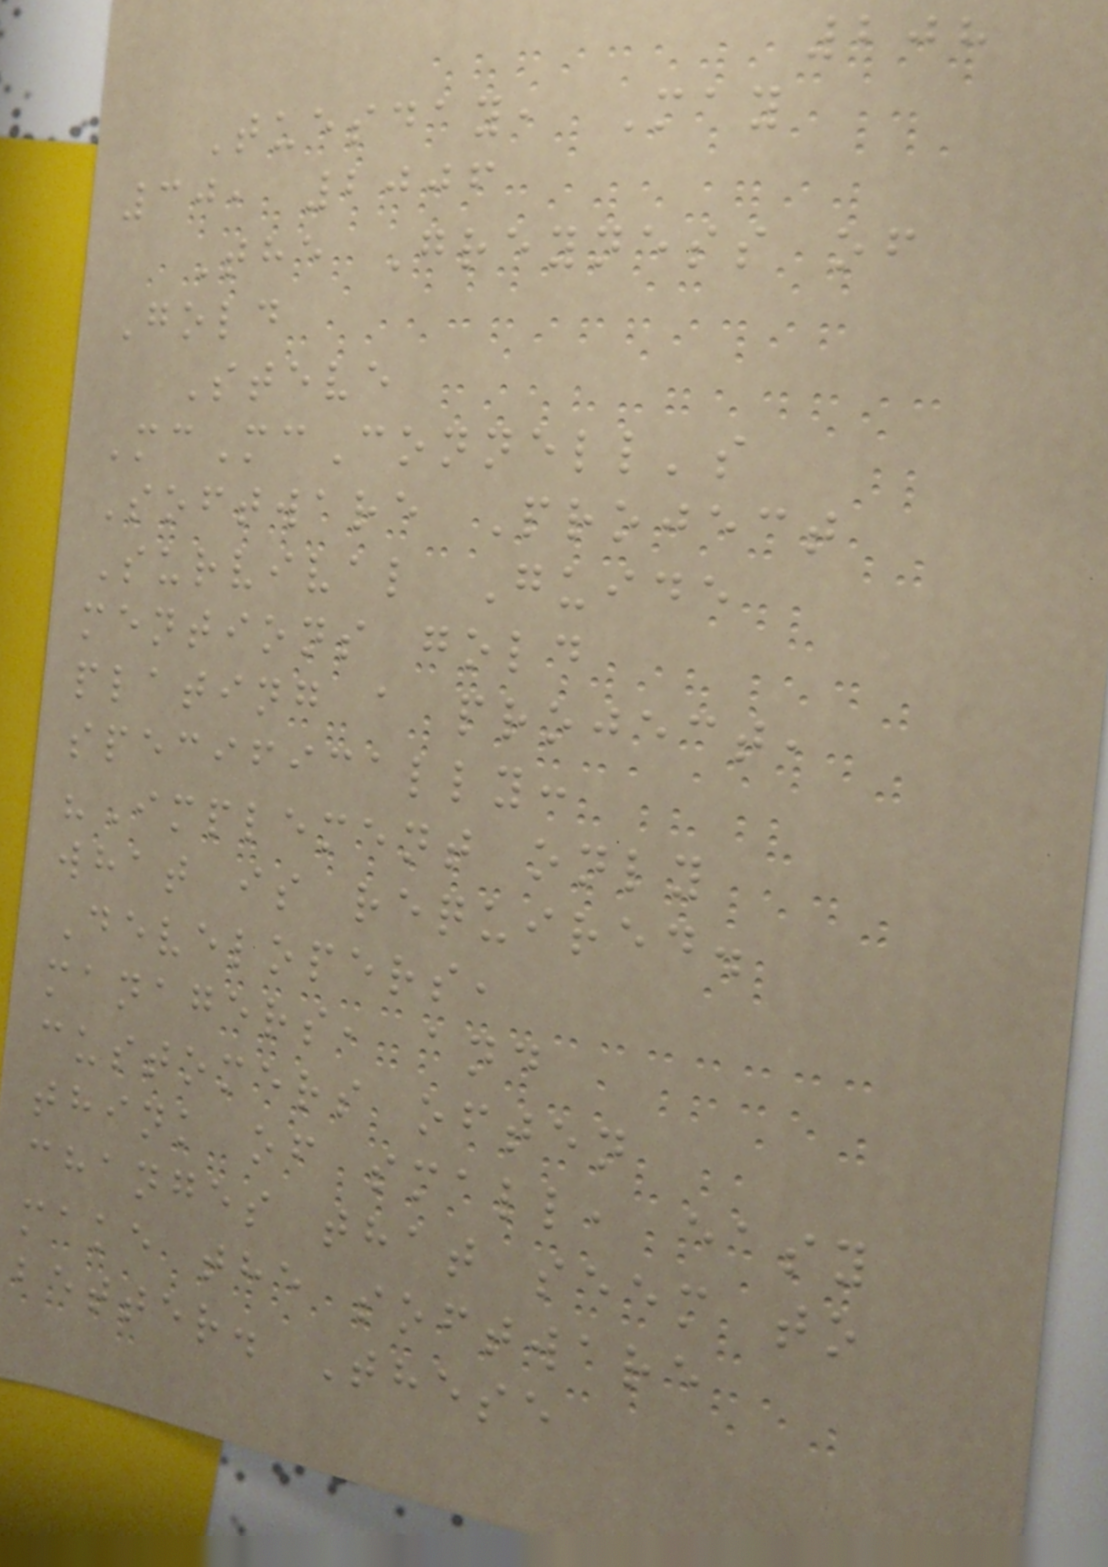208
Tuesday, May
30, 2006
The Greyness of
Gold
Steve
McMcConnell's
Software Project
Survival Guide
mentions gold
plating a project,
specifically:
"Implement only
what is required.
Developers,
managers, and
customers often
think of small, easy
changes that seem to
make the software
better. These
